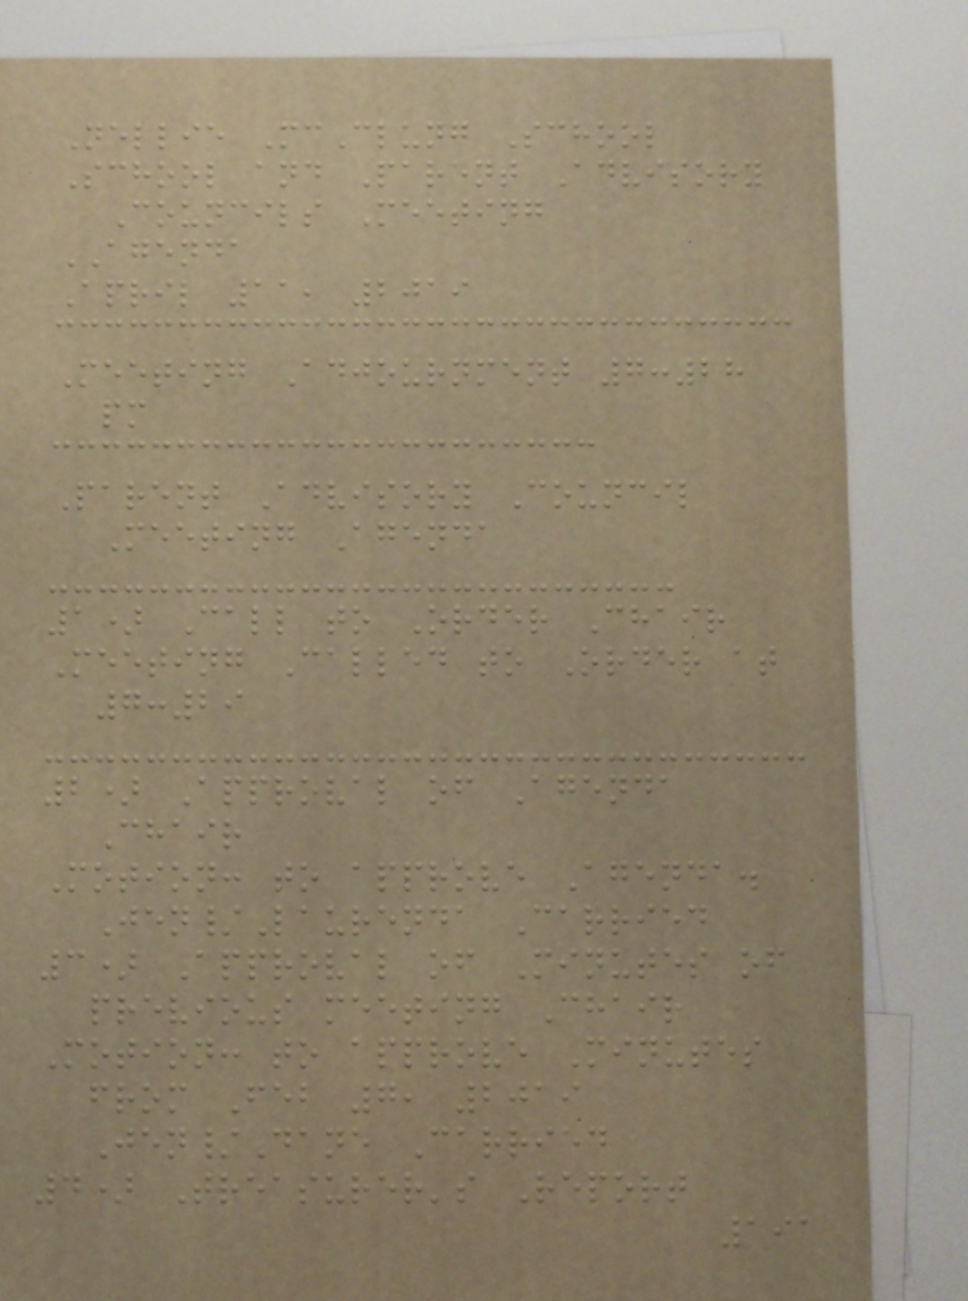Nellie McClung School
School and Parent Advisory
Councils Meeting
AGENDA
April 11, 2019
Meeting Adjournment 7:28
pm
Parent Advisory Council
Meeting Agenda
1) Call to Order Chair
Meeting Called to Order at
7:29
2) Approval of Agenda
Chair
Motion: to approve Agenda.
Jen/Laurenda Carried
3) Approval of Minutes of
previous meeting Chair
Motion: to approve Minutes
from Feb 7, 2019
Jen/Dane Carried
4) Treasurer's Report
191
